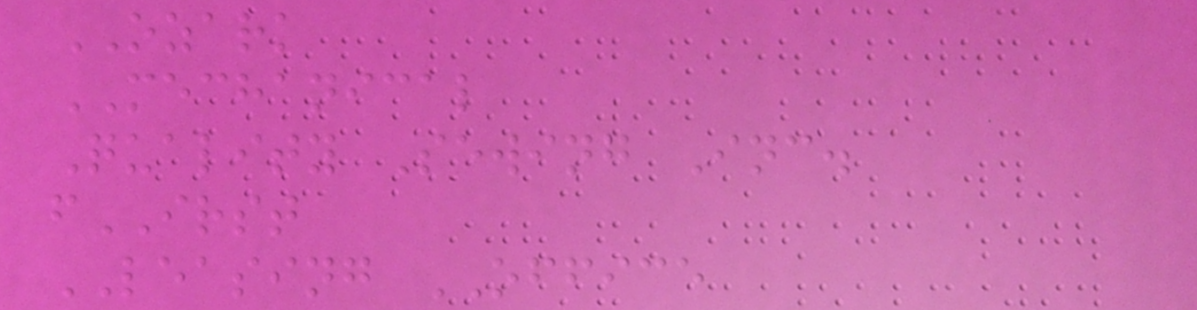OZARK
MECHANICAL
Quality Sewing Inc.
fIRST
LEASING OFFICE
